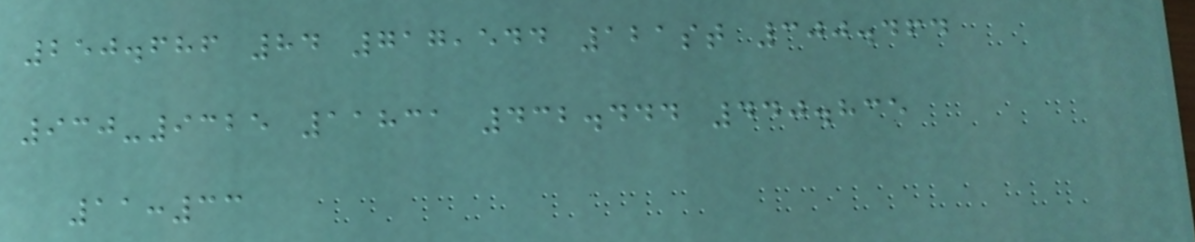250.686 84 717,544 121st 300.464
930-9325 11831 432.444 440.835
11:33
